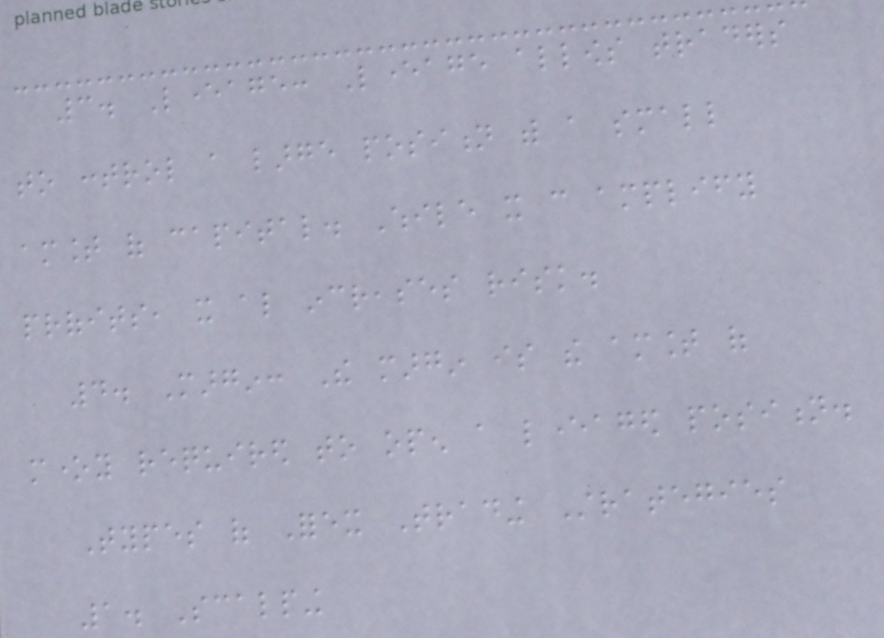3. Leverage: Leverage allows traders
to control a large position with a small
amount of capital. While it can amplify
profits, it also increases risk.
4. Margin: The margin is the amount of
money required to open a leveraged position.
Types of Forex Trading Strategies
1. Scalping
